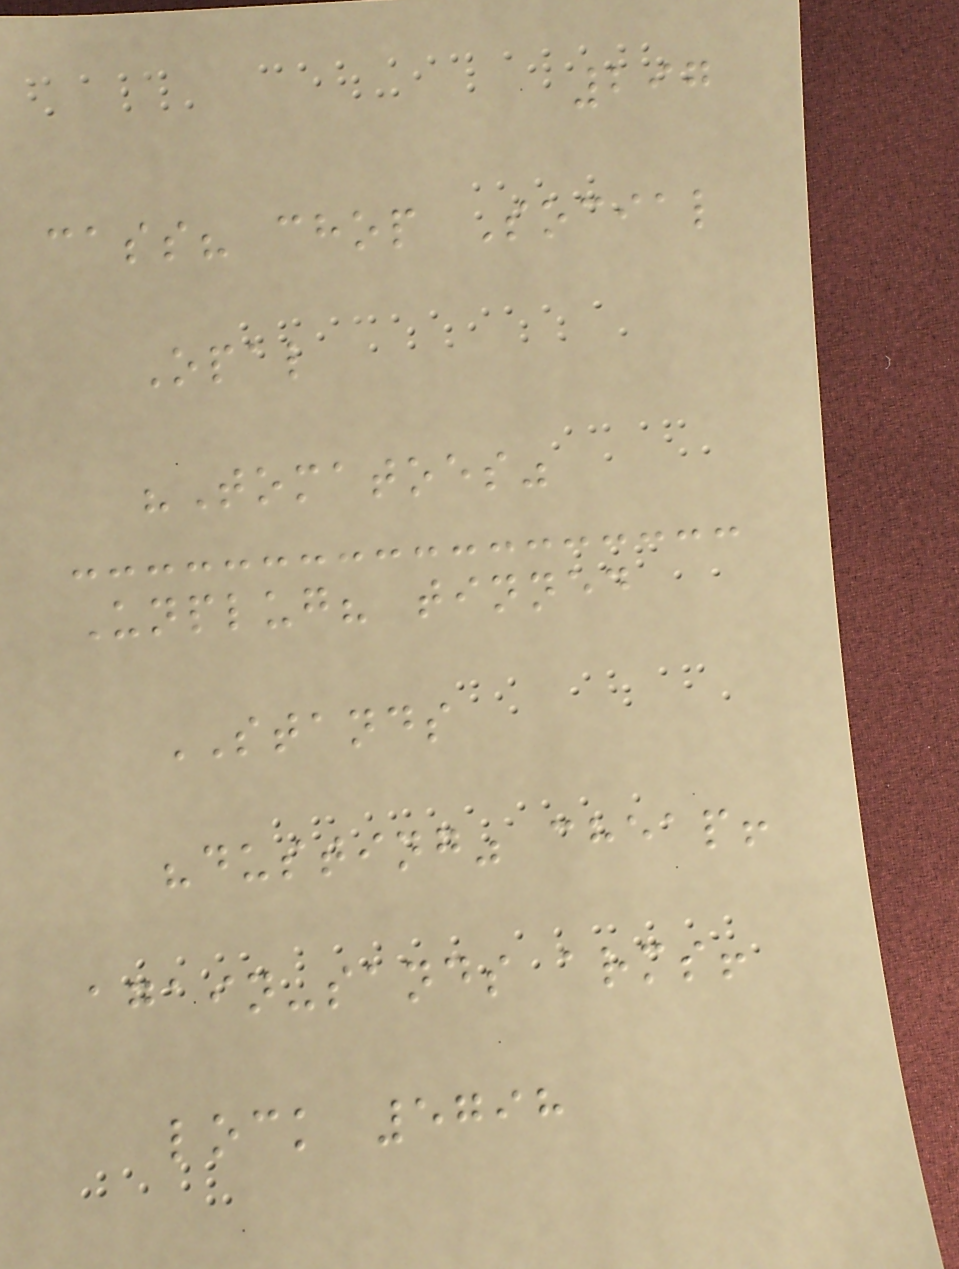297
cass? chop Social
Opal
"Tomatoes"
Unplug? tinned
STANDS
"dusting" cheap!
again-sands arms!
lock 5798
